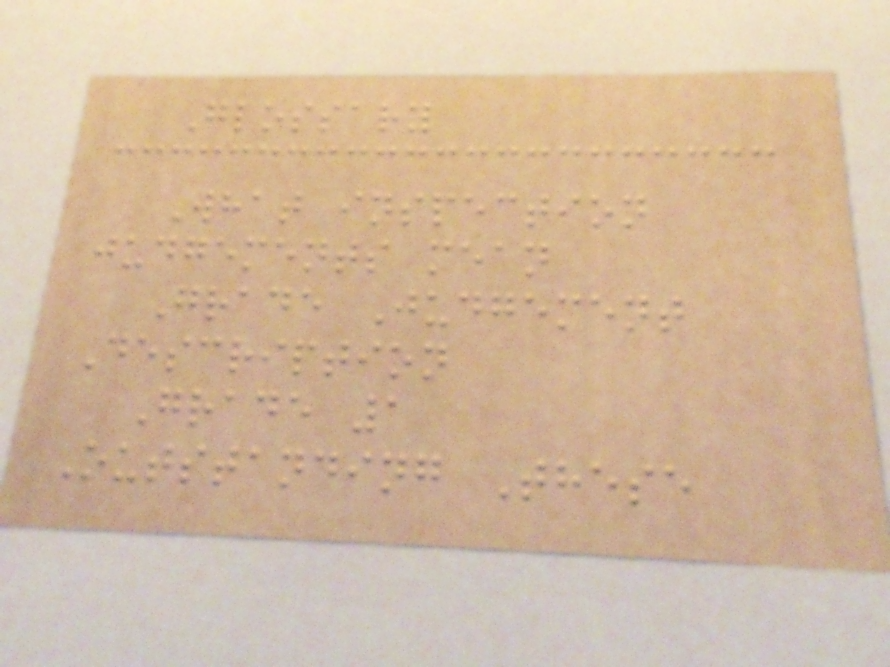Glossary
What inspection
judgements mean
Grade Judgement
Description
Grade 1
Outstanding These
